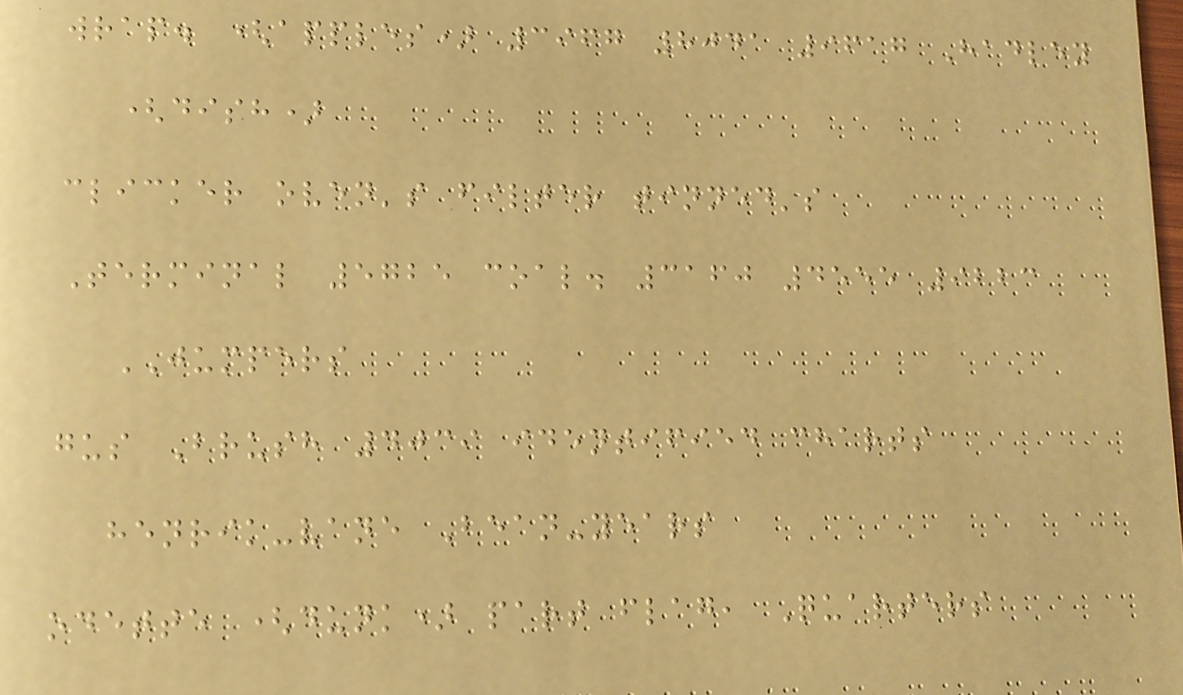wrap. (apples) 3967 8041 9617 Hadley
(dish)
clicker oven's filter tinned's
Terminal 5725 coal. 3160 4555 9223
JUMPERS
gus Brush 4039 identified charts
henrik-vane Bean-years
odette (dunk) part flag, Quarters
